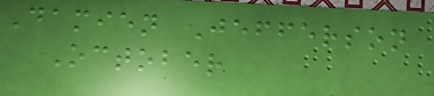Damien Jefferson
October
